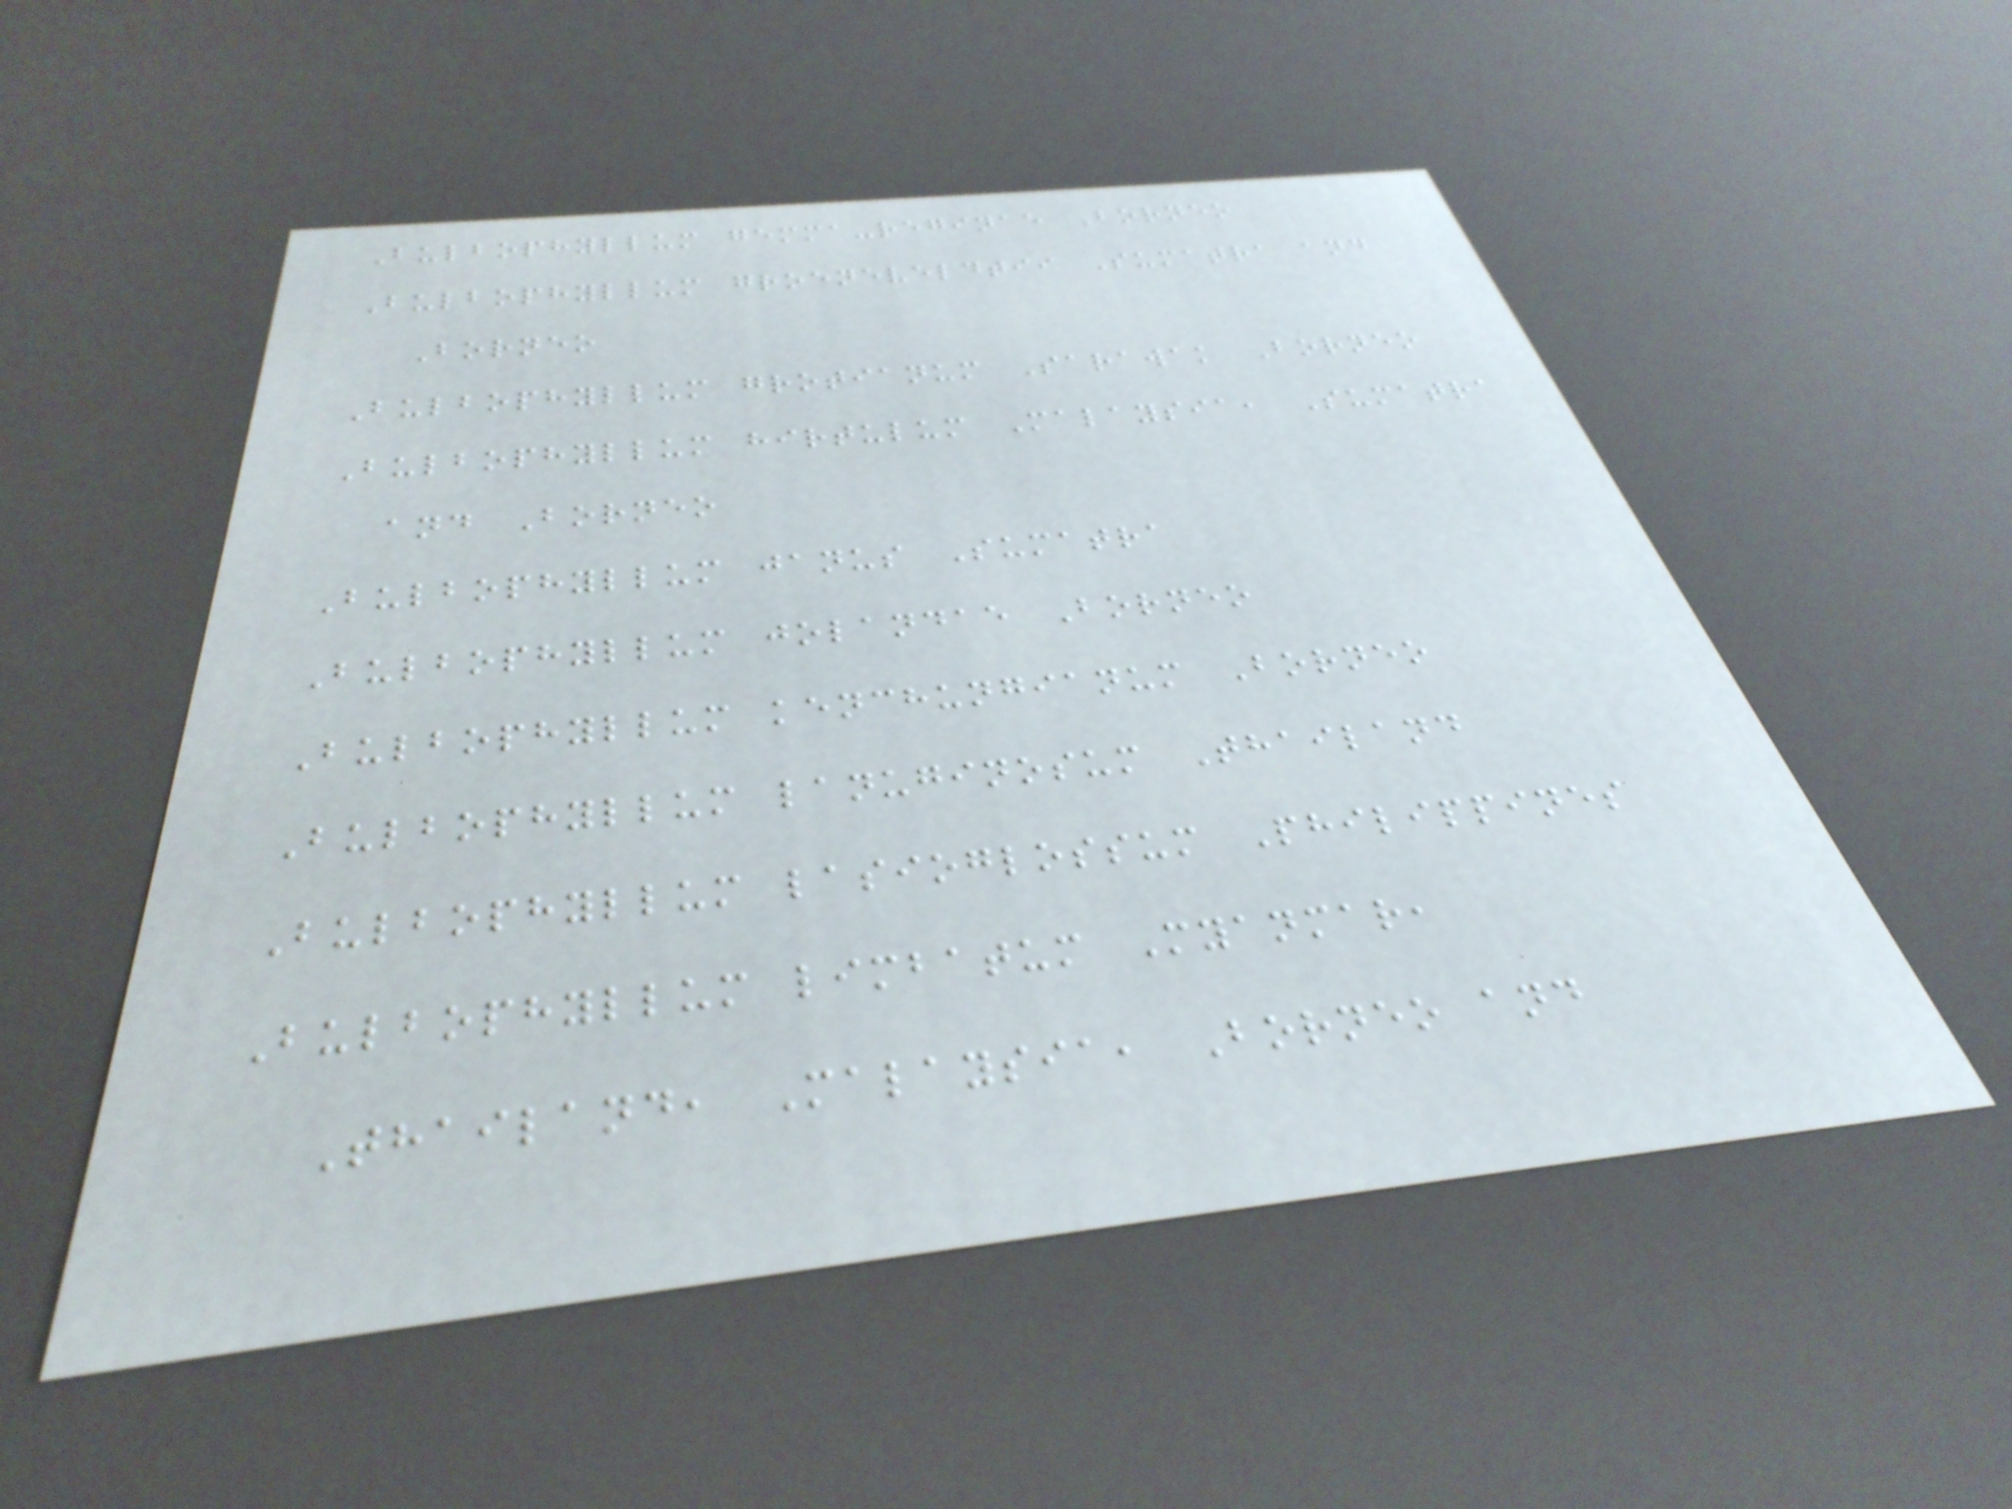Bulbophyllum gemma-reginae Borneo
Bulbophyllum groeneveldtii Sumatra and
Borneo
Bulbophyllum grotianum Sarawak Borneo
Bulbophyllum hirtulum Malaysia, Sumatra
and Borneo
Bulbophyllum janus Sumatra
Bulbophyllum jolandae Borneo
Bulbophyllum kenchungianum Borneo
Bulbophyllum lanuginosum Thailand
Bulbophyllum lasioglossum Philippines
Bulbophyllum limbatum Myanmar,
Thailand, Malaysia, Borneo and
